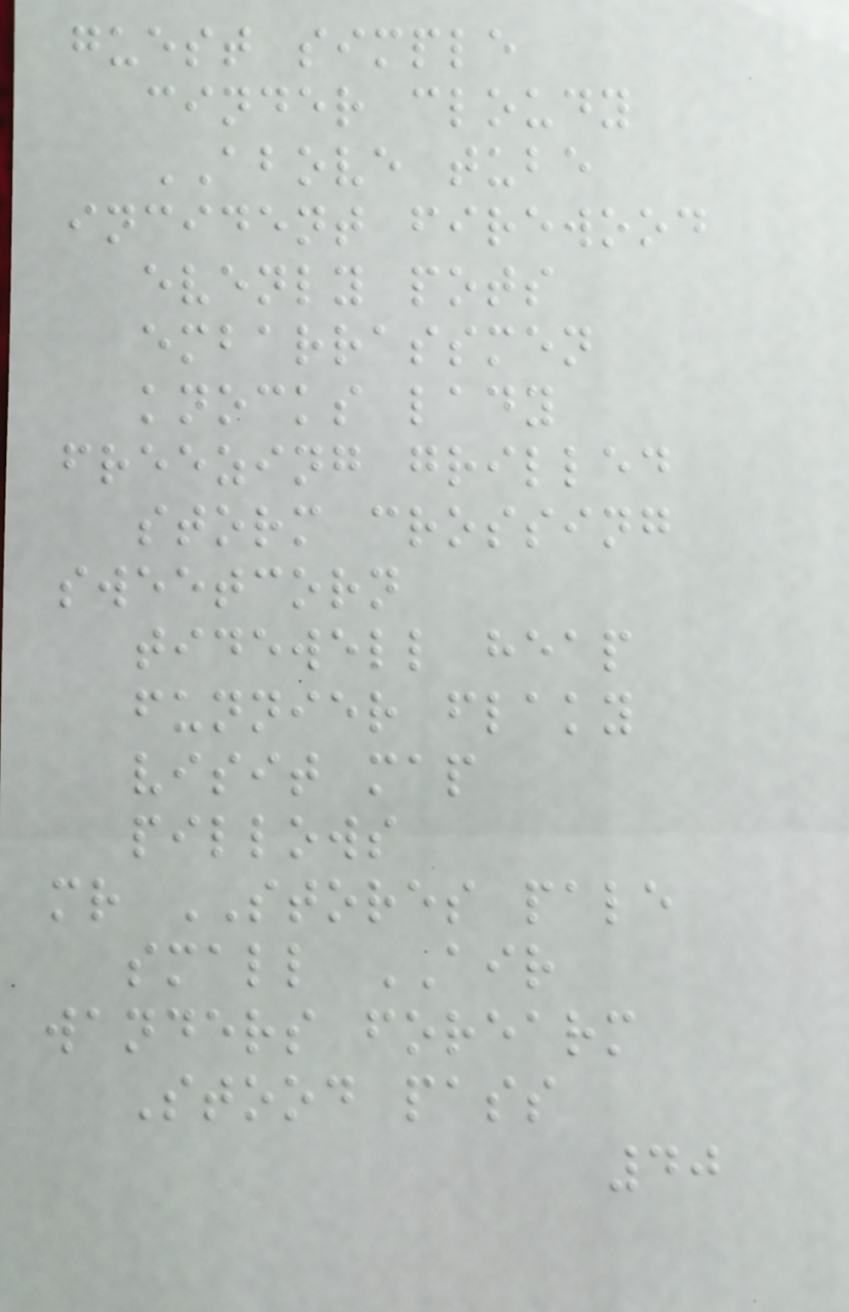guest simple
cinder cloudy
ABOVE tube
incident firewood
evenly pots
embarrassmen
knocks lady
freezing grilled
storm crossing
sweetcorn
tidewell heap
funnier flaky
visit map
pillows
mr STORES pale
small AIR
wanders forearm
Stood pass
40
